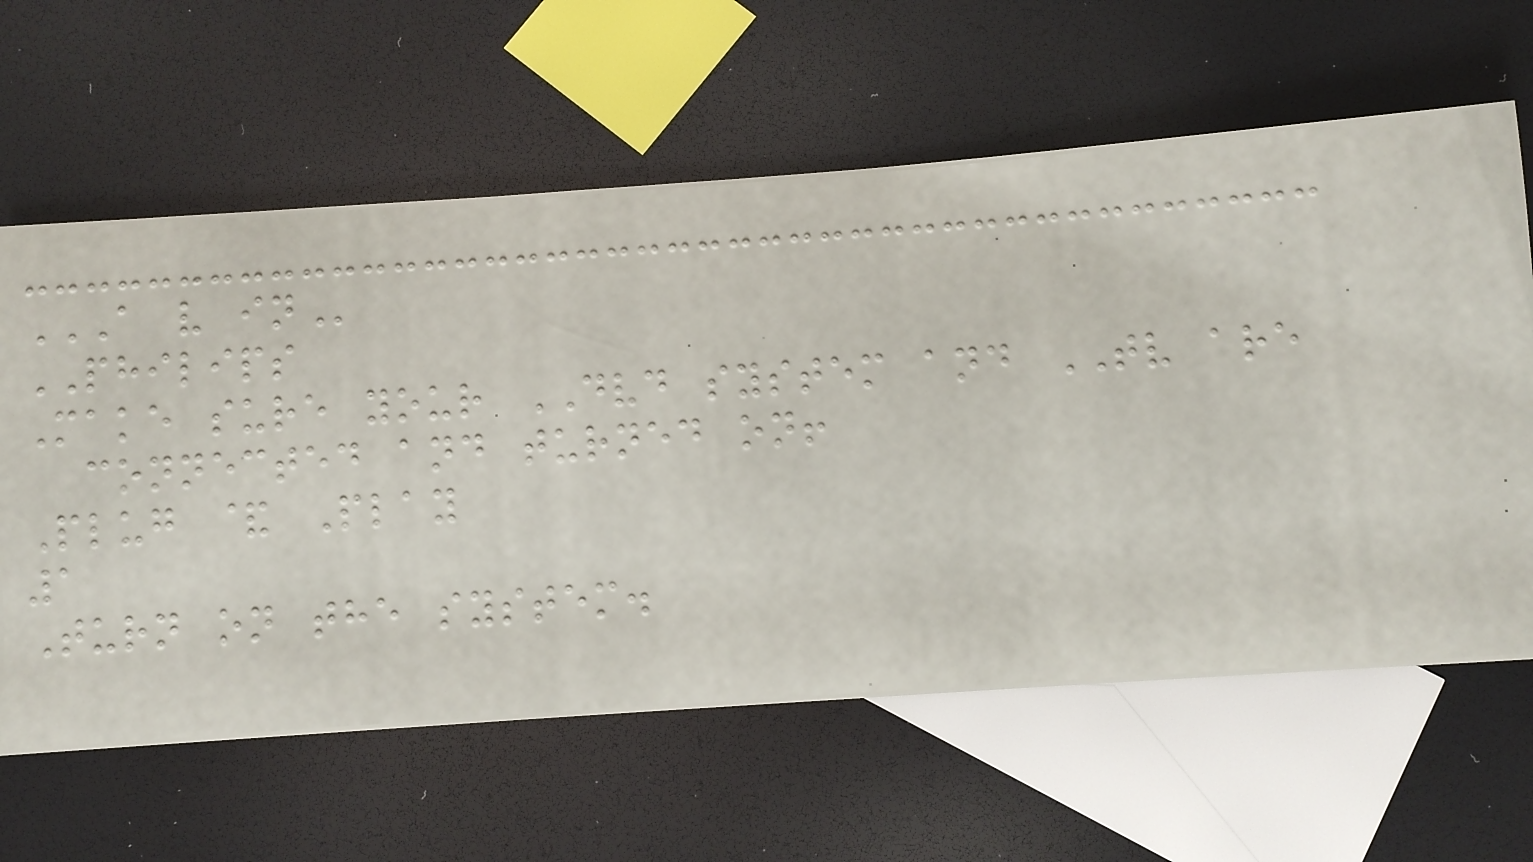A V IN
PHILIPS
Make sure your DVD system and TV are
connected and turned on!
Plug & Play
1
Turn on the system.
